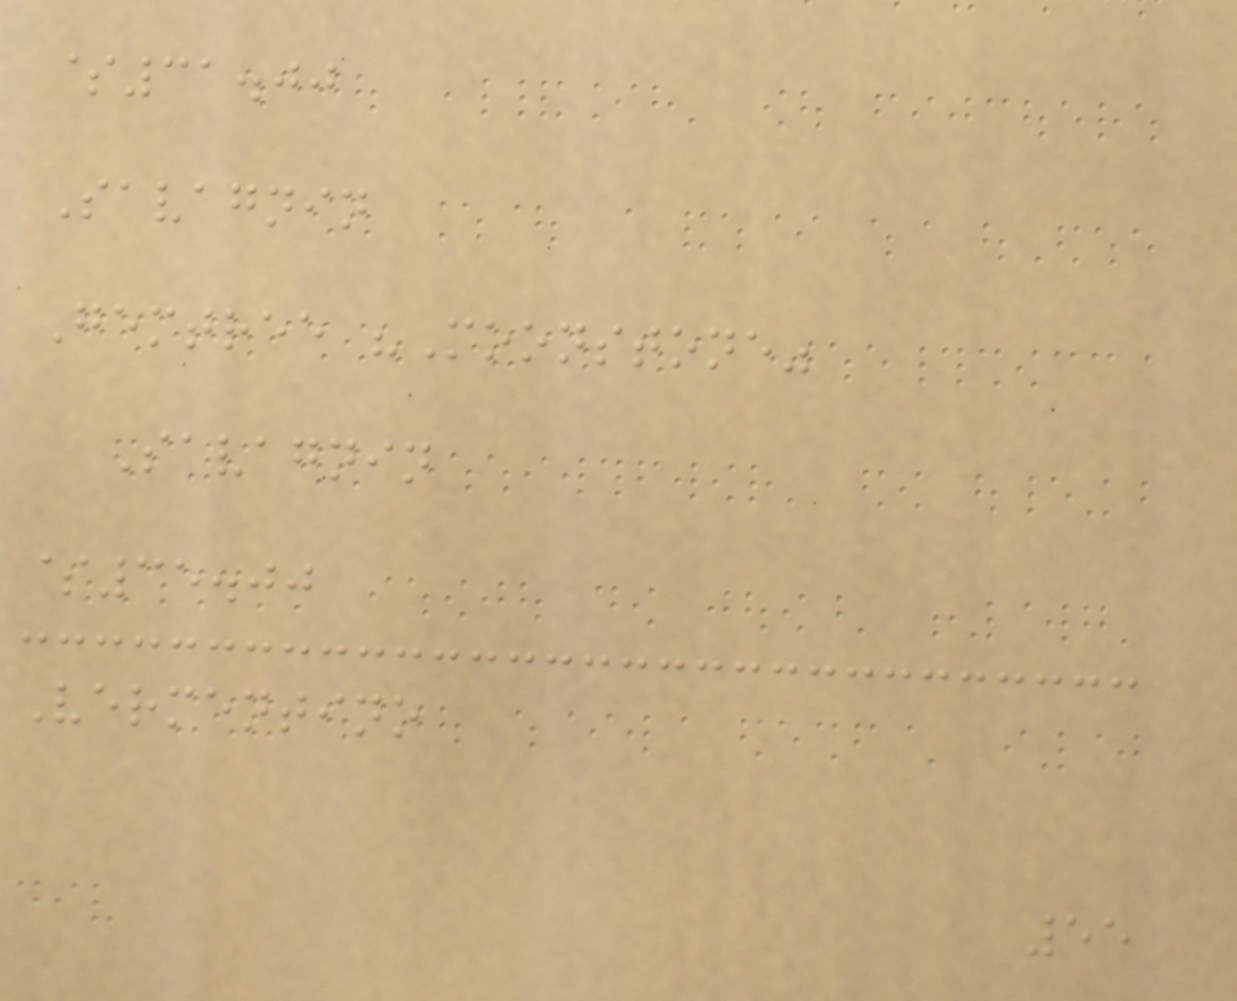$31.00
Savagnin
Gemtree "Moonstone"
Savagnin
$35.00
Vermentino
55
